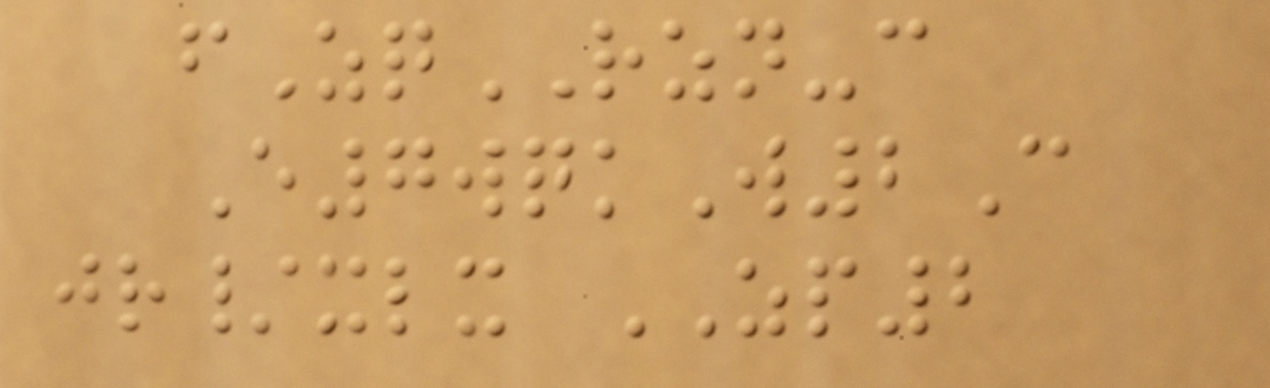fZqRZN-c
E7wqkW2C
jr/xlx ZP2
